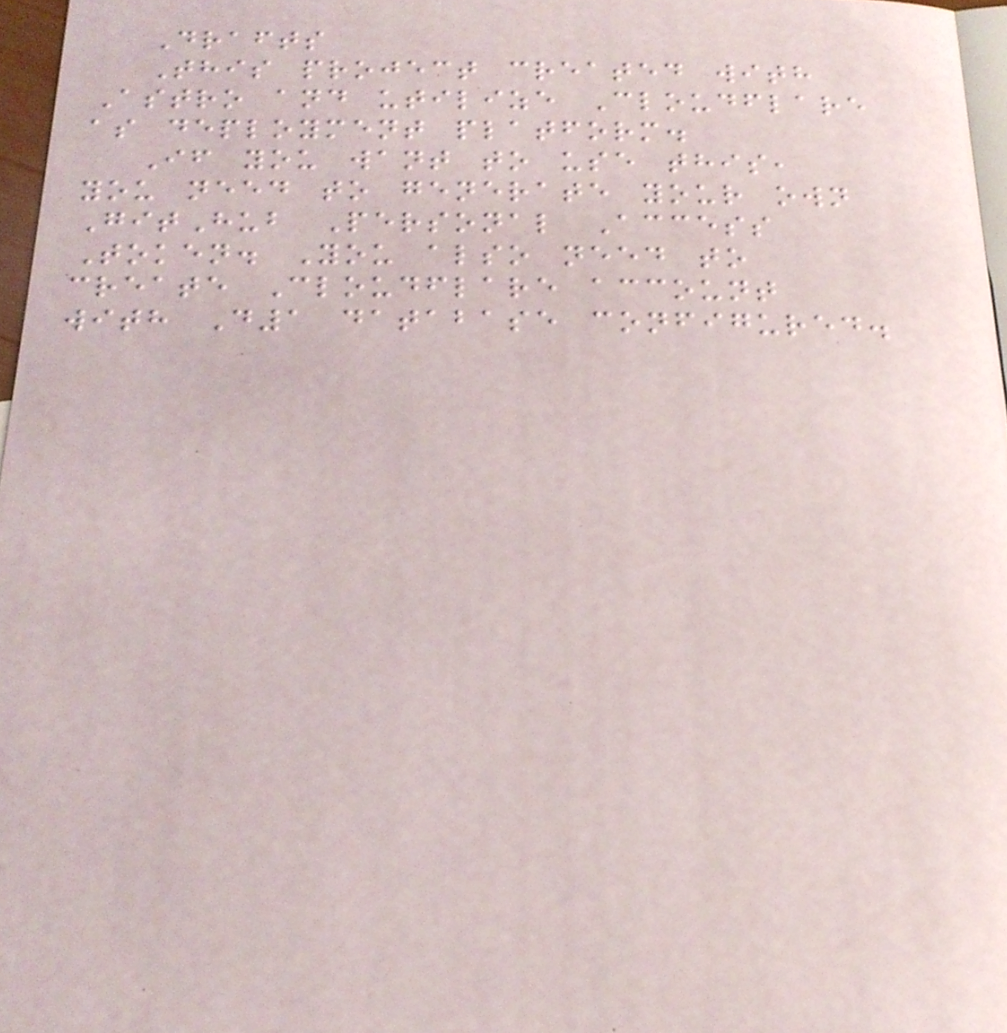Drafts
This project created with
Astro and utilize Cloudflare
as deployment platform.
If you want to use this,
you need to generate your own
GitHub Personal Access
Token. You also need to
create Cloudflare account
with D1 database configured.
